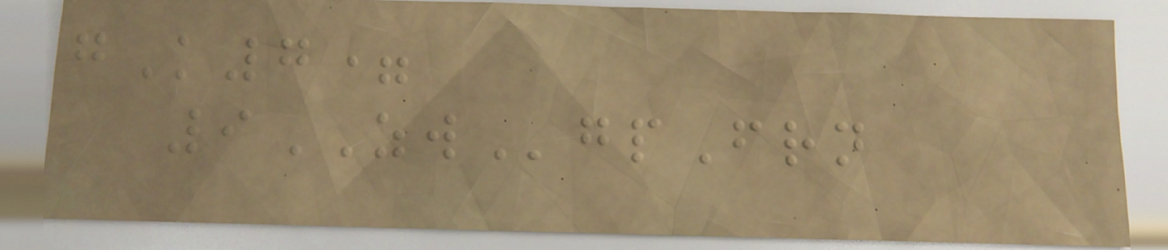gK7=
9ZWgpFrn
